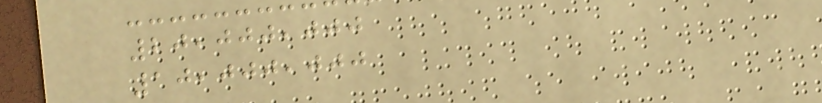20,000,000
10,000,000
